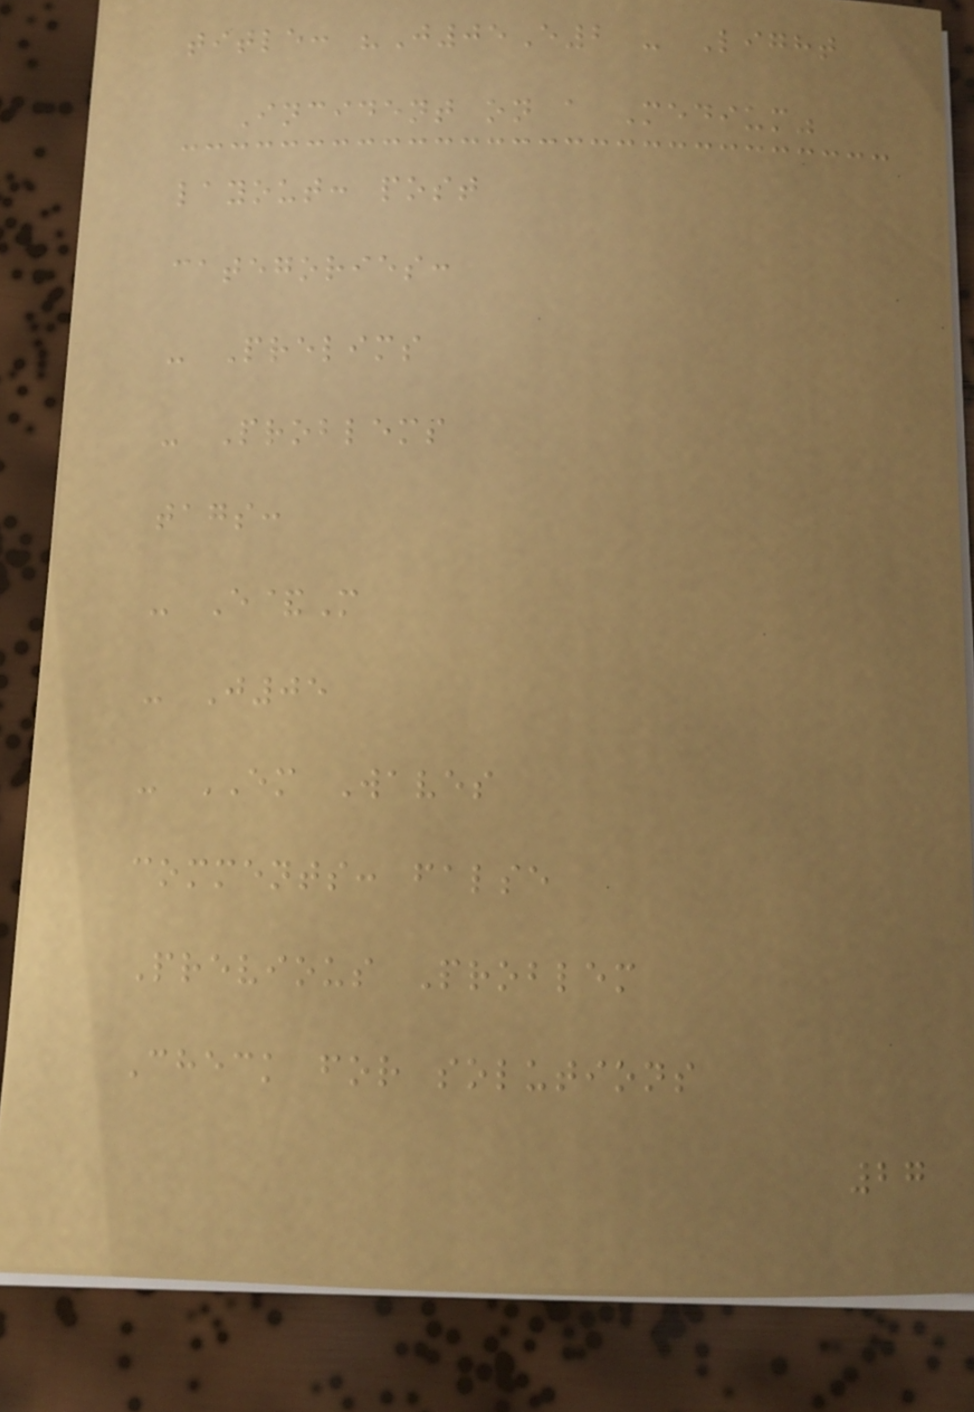title: "J05E2 - Light
Incident on a Medium"
layout: post
categories:
- Prelims
- Problems
tags:
- E&M
- J05
- EM Waves
comments: false
Previous Problem
Check for solutions
27
